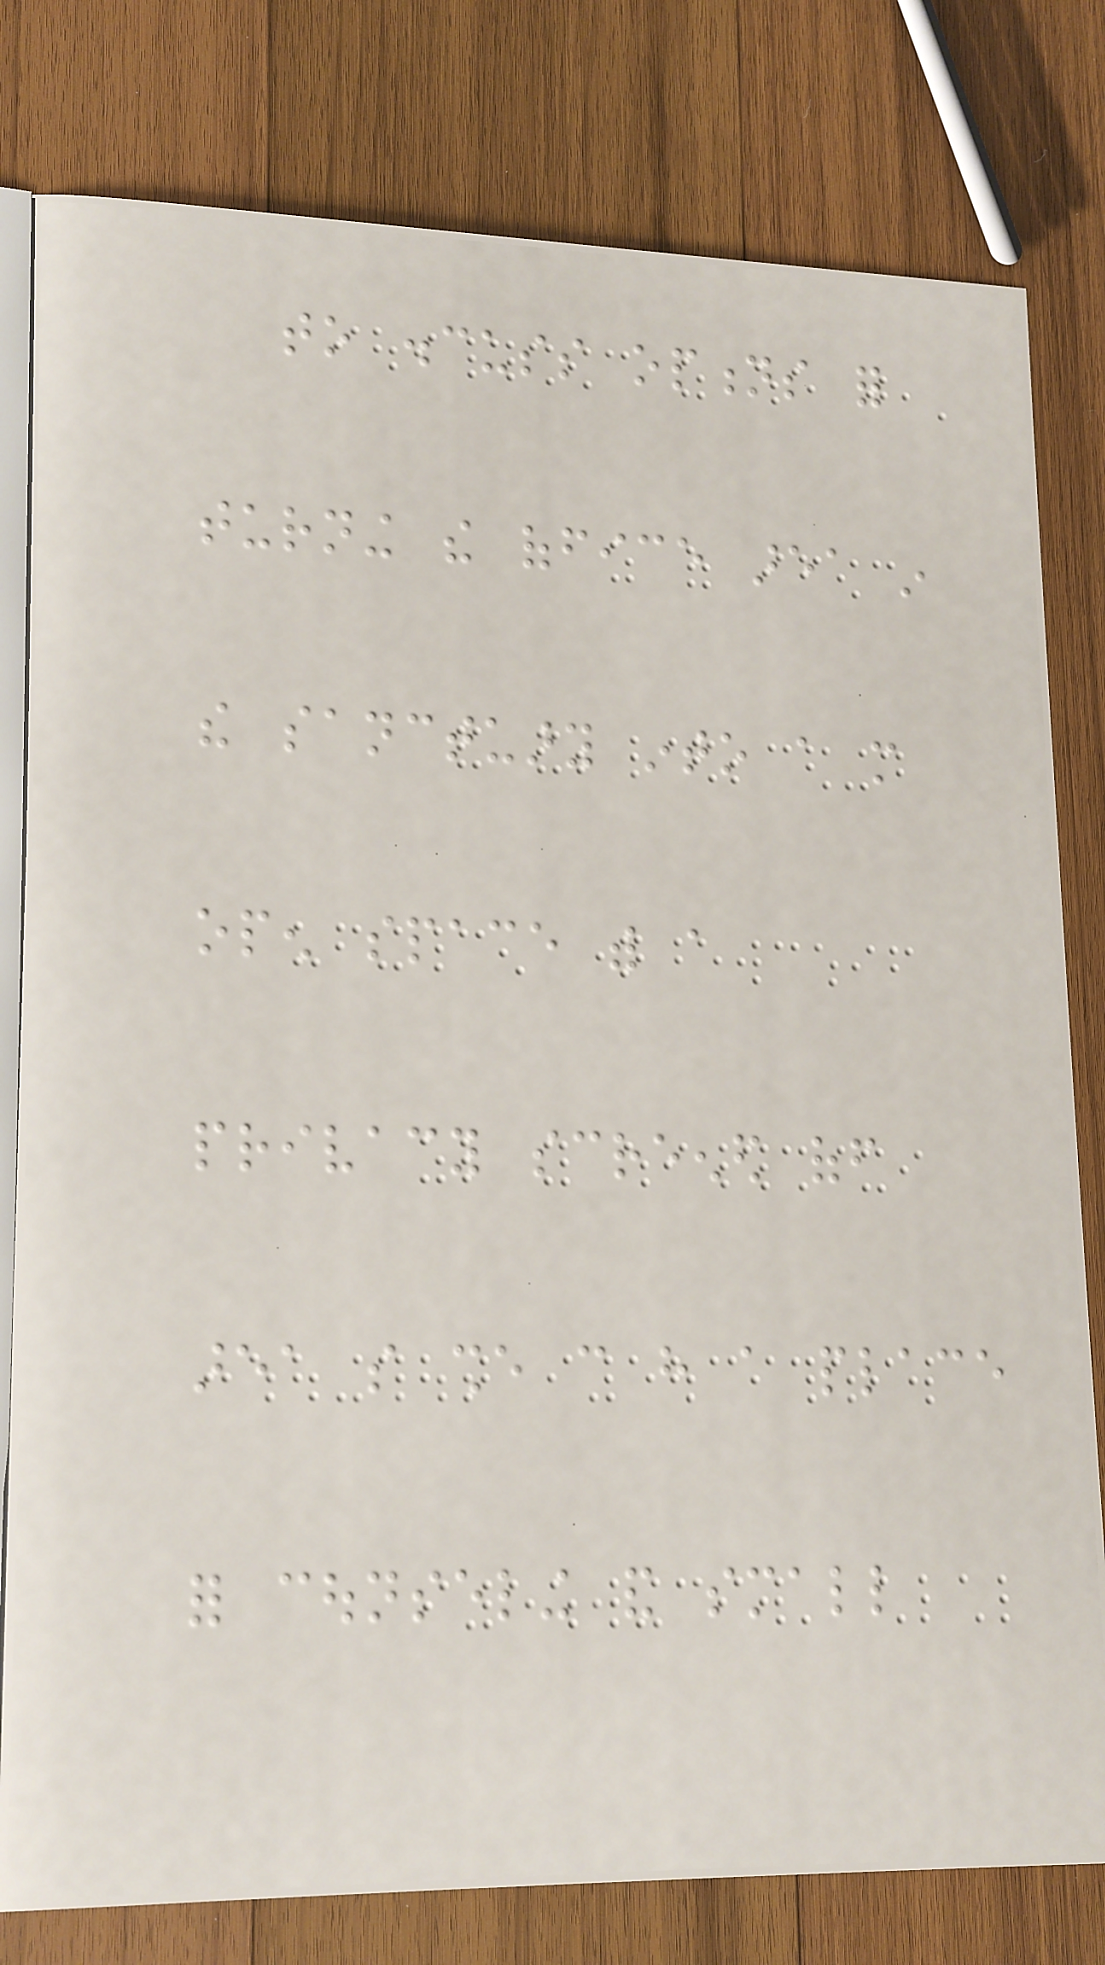to discuss options for
turning the office area in
the sanctuary into a more
open space with a
privacy screened off
area so she can have a place
for counseling and small
